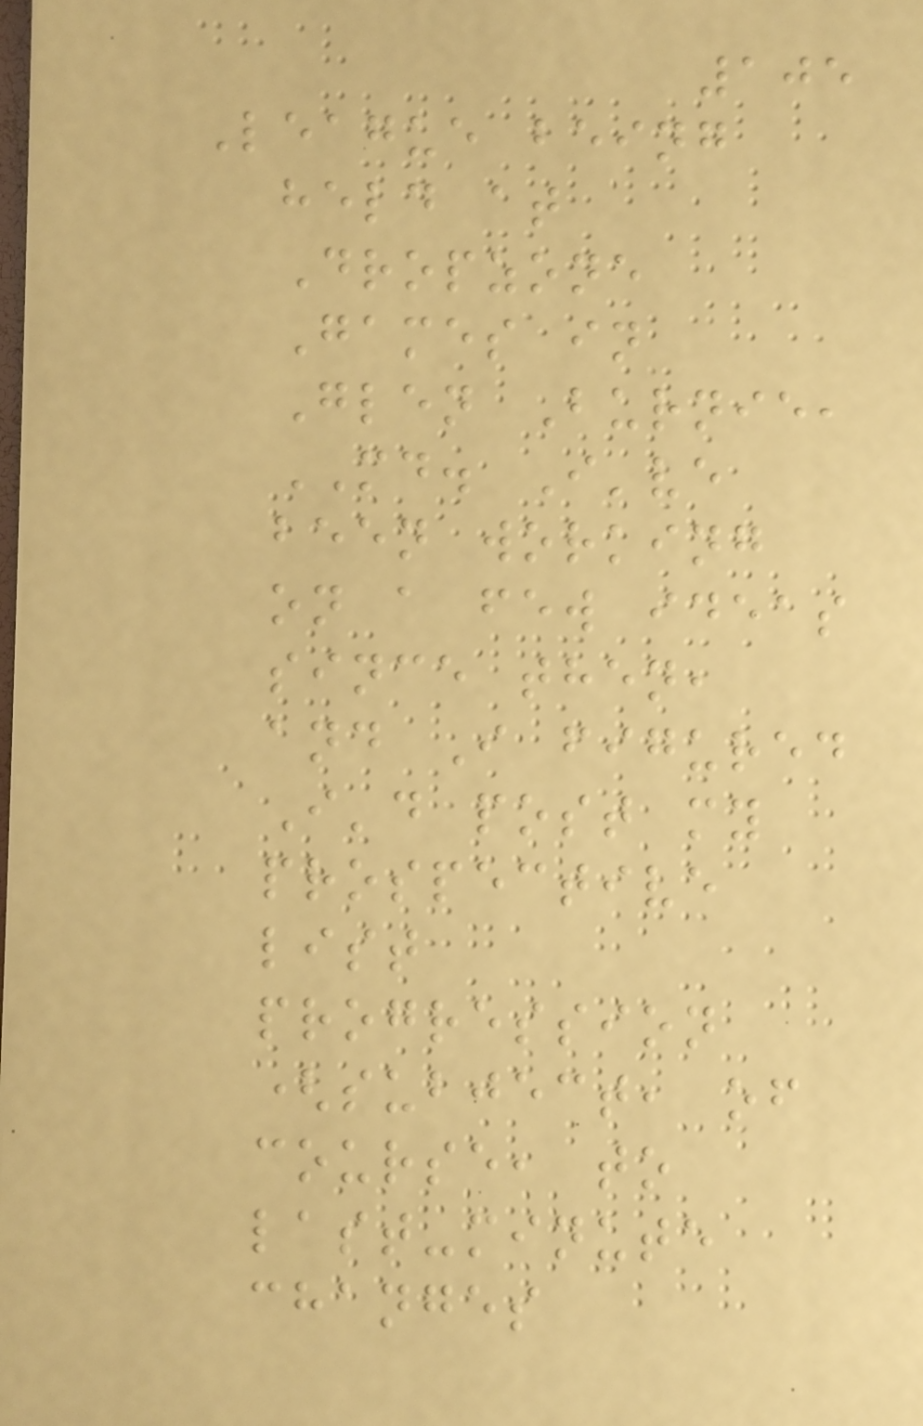105
League being
held at
Dropzone
Games in
Glen Burnie,
MD. I've
been working
on a few ideas
since then,
and I figured
I'd post my
prospective
list
progression
(subject, of
course, to
last-minute
changes
